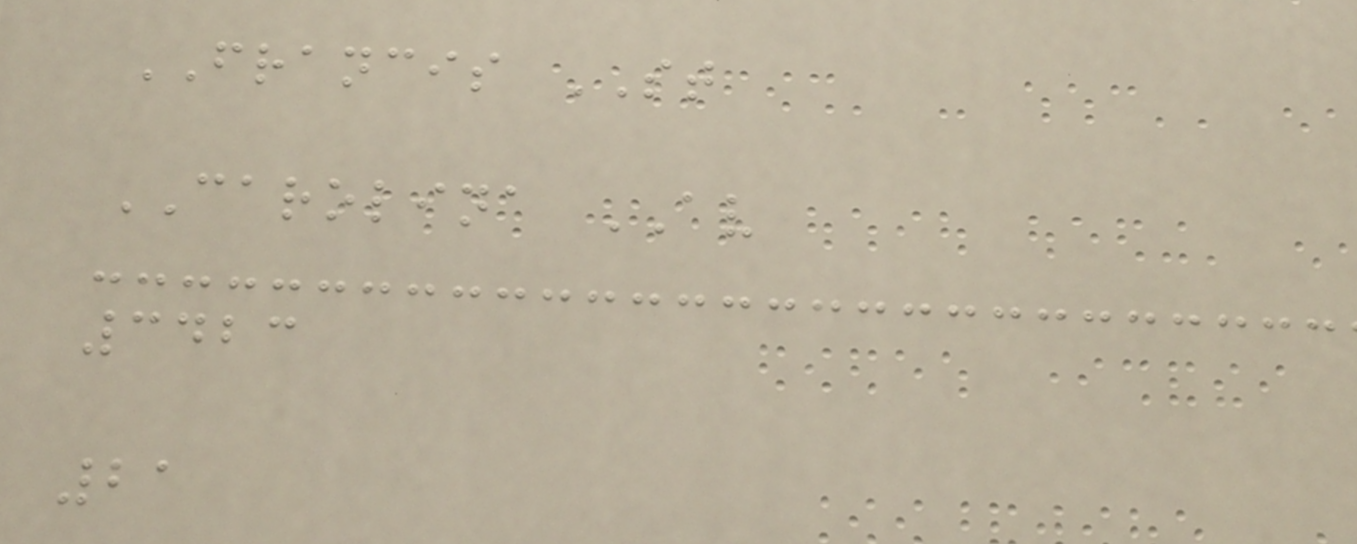FRANCIS ST
CAROLINA AV
3423
21
